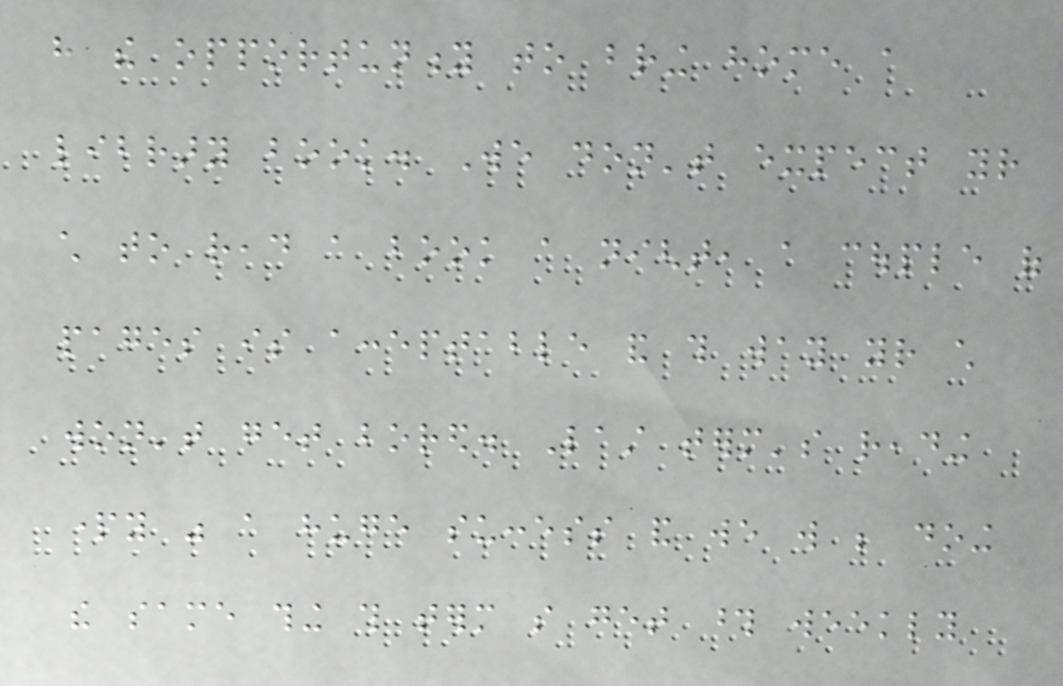have the opportunity to bring home a
library book. We don't expect your
child to read a book a night, a couple of
pages is acceptable and this way your child
won't get bored. Last term's reading
party was a huge success and we will be doing
the same thing this term so get those weekly
